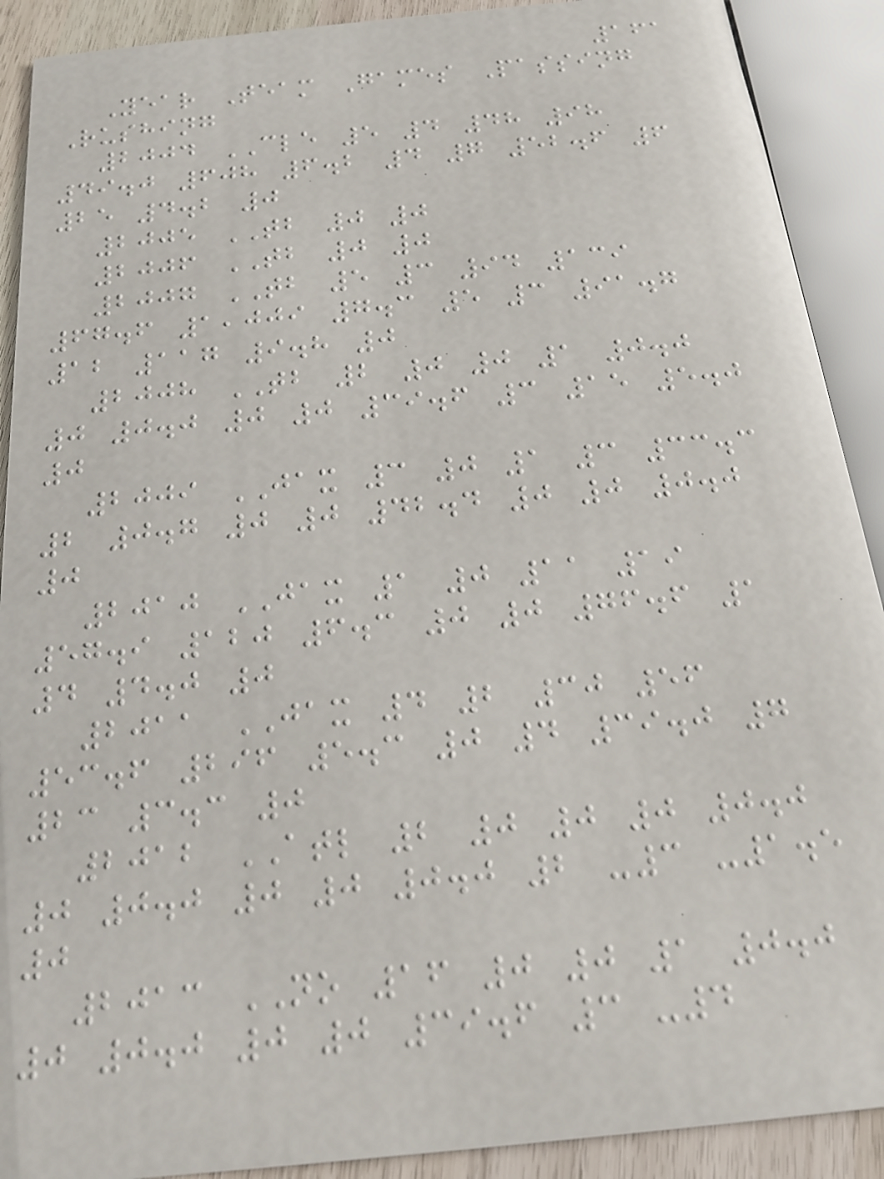161
Year Team Games Passing
Rushing
2004 CLE 5 4 48 98
49.0 608 6.2 4 7 52.6 6
25 4.2 0
2005 TB 0 0
2006 TB 0 0
2007 TB 5 3 94 139
67.6 1,009 7.3 5 3 91.7
12 117 9.8 0
2008 TB 2 0 0 1 0.0
0 0.0 0 0 39.6 3 15 5.0
0
2009 JAX 3 0 1 3 33.3
2 0.7 0 0 42.4 0 0 0.0
0
2010 JAX 1 0 11 19
57.9 120 6.3 0 0 76.6 1
4 4.0 0
2011 JAX 4 2 30 56
53.6 296 5.3 0 4 39.0 7
23 3.3 0
2012 ATL 2 0 0 0 0.0
0 0.0 0 0 0.0 2 -3 -1.5
0
2013 NO 16 0 0 1 0.0
0 0.0 0 0 39.6 3 -4
